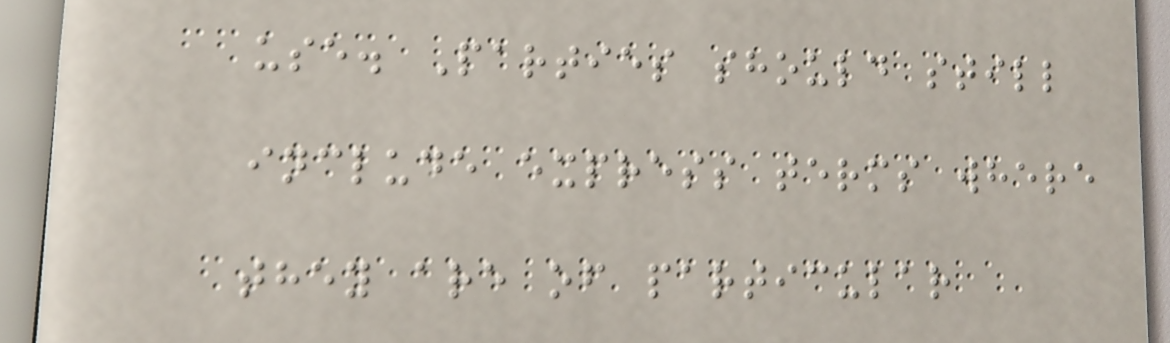use. Parties should still
include express terms where
they are of particular
